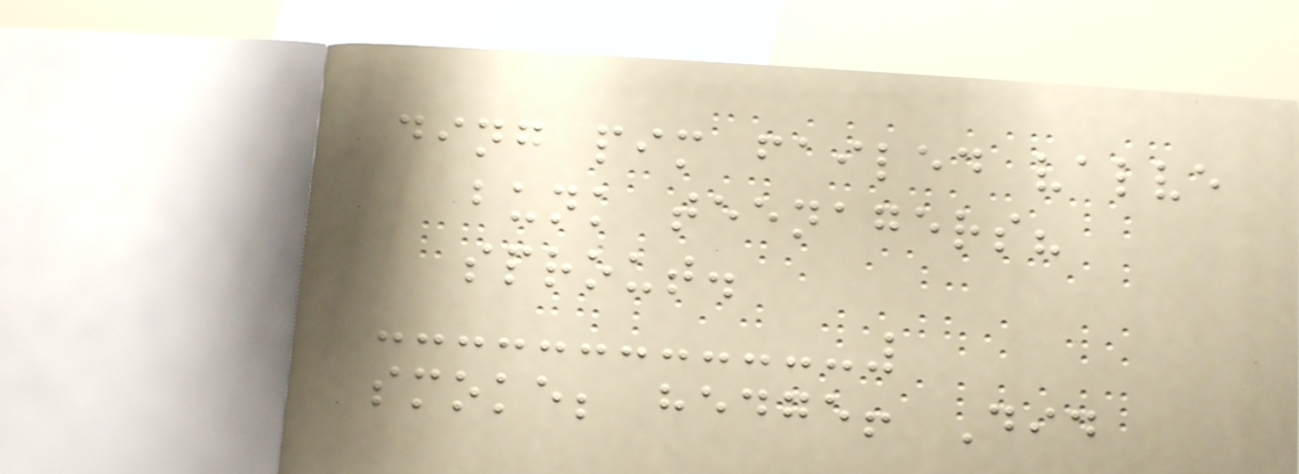ding pim failed valve
bunk teenagers?
sprout.
smoke; hedge! Did
